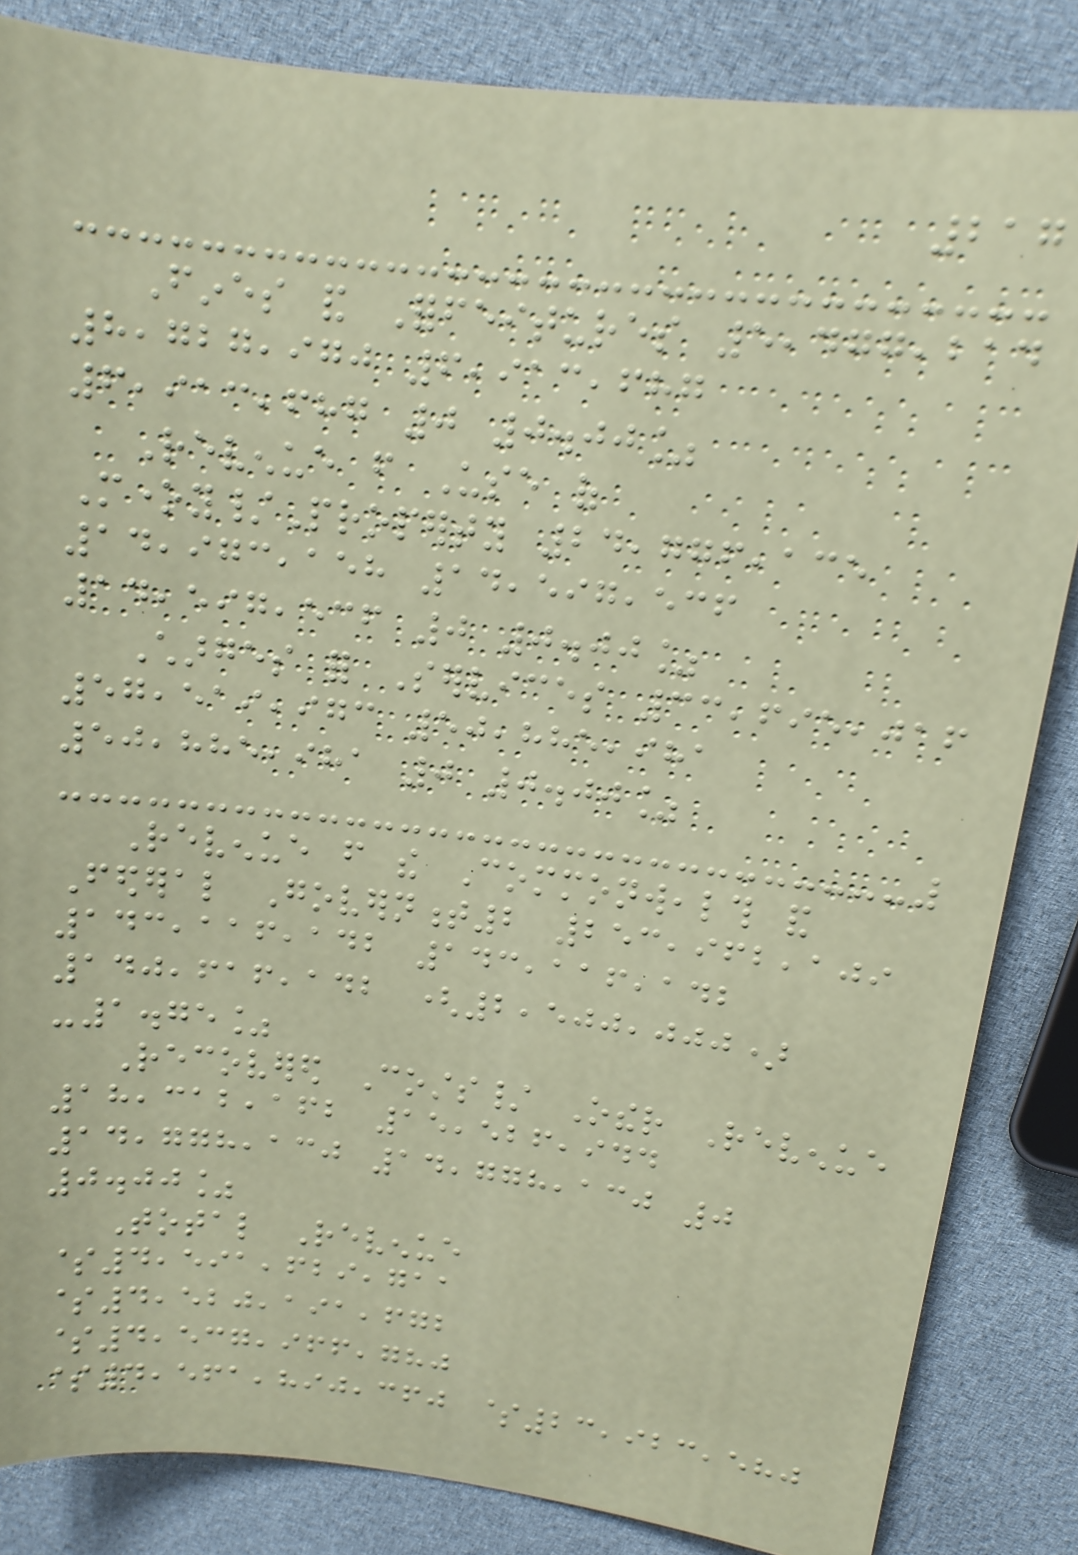217
Fines and Forfeitures 5,477,214
8,727,970 6,913,687
6,913,687 0 0.00%
Revenue from Use of
Money/Property 24,776,135
14,973,158 14,597,536
14,597,536 0 0.00%
Charges for Services 33,695,016
57,519,973 50,885,981
50,885,981 0 0.00%
Revenue from the Commonwealth and
Federal Government2 253,962,109
143,116,142 143,116,142
140,616,142 (2,500,000)
-1.75%
Recovered Costs/ Other Revenue
18,312,162 15,526,944
14,778,130 14,778,130 0
0.00%
Total Revenue
$4,591,629,711
$4,520,191,672
$4,537,966,780
$4,561,890,360 $23,923,580
